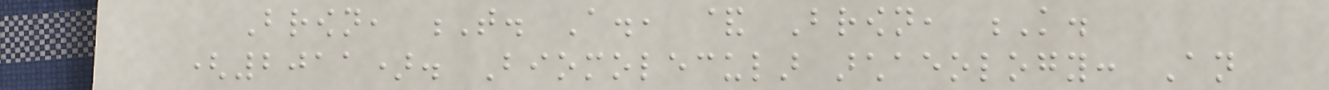Brown, T. A., & Brown, K.
(2011). Biomolecular archaeology: An
